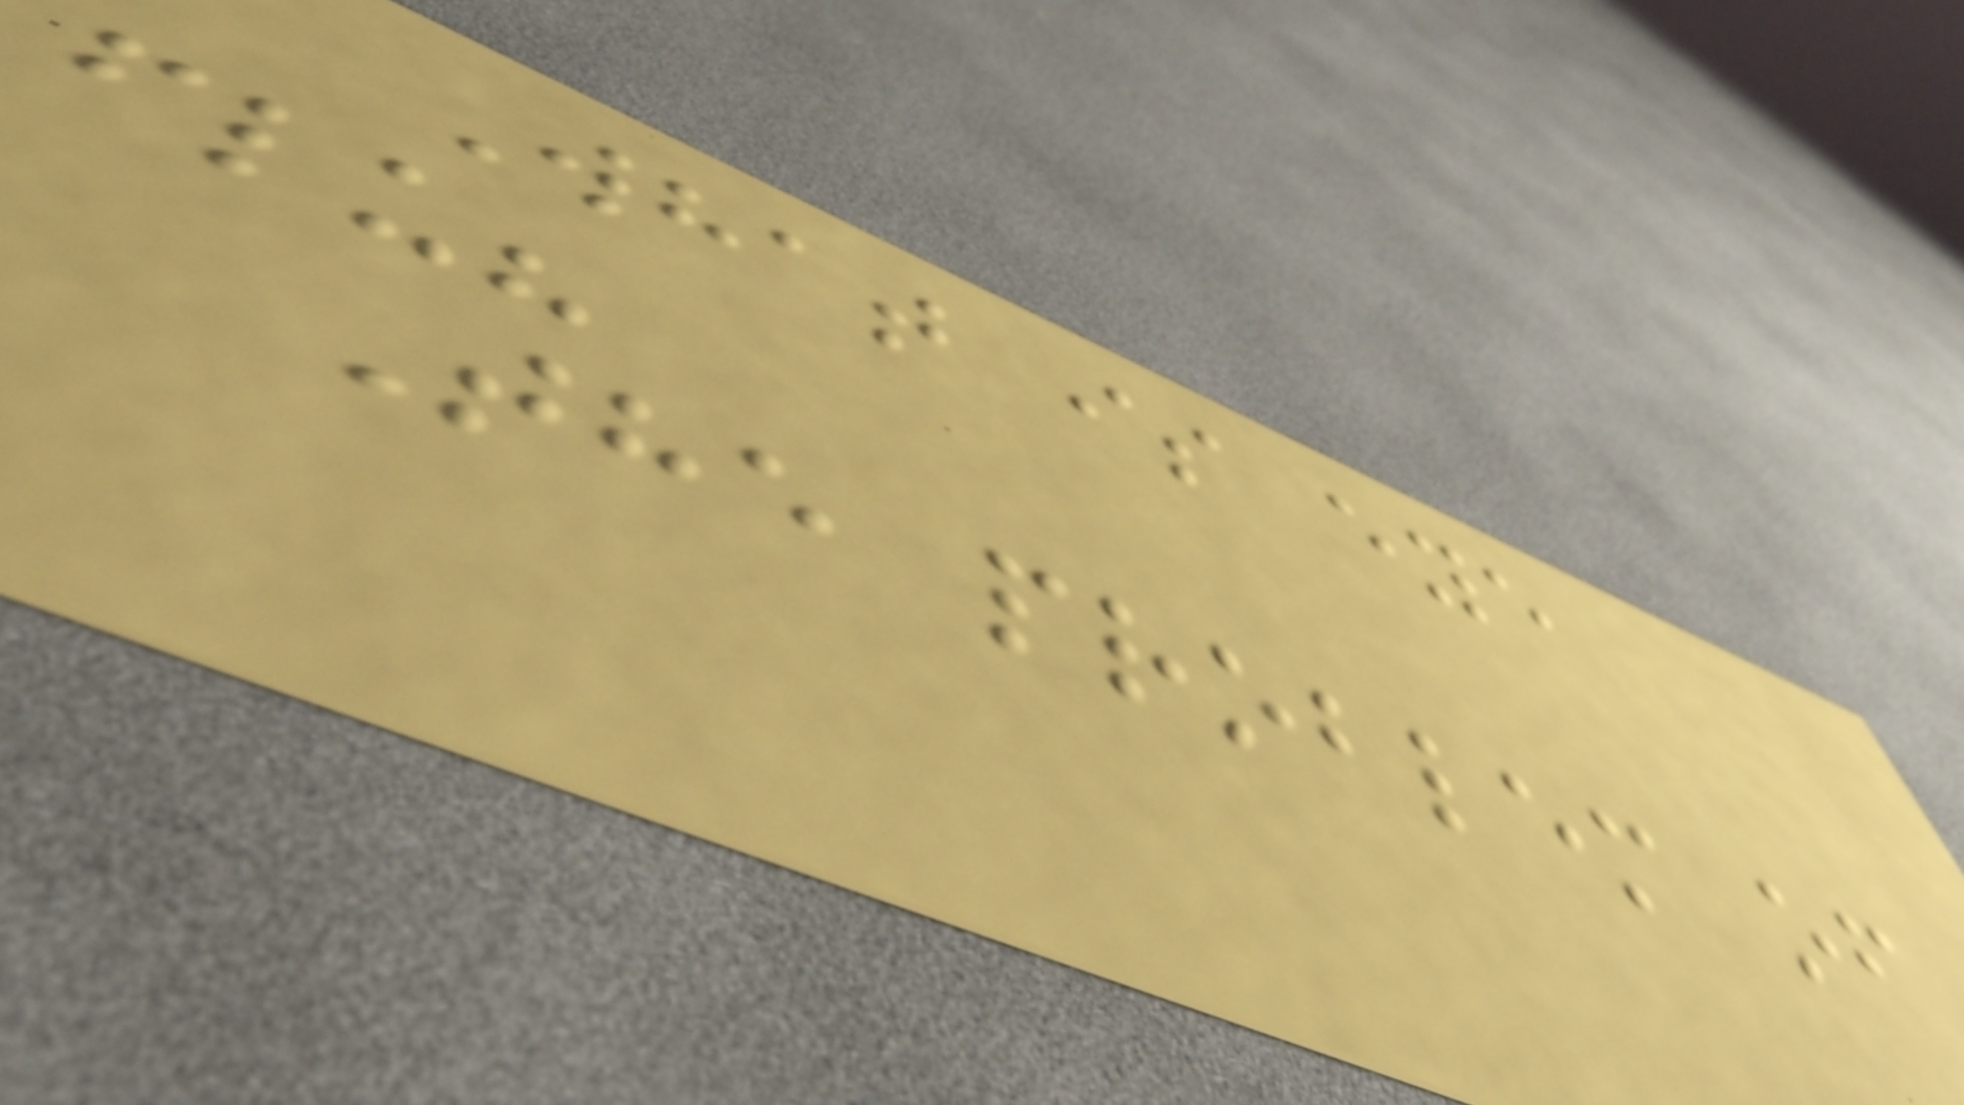What is eye
flu?
The problem of
